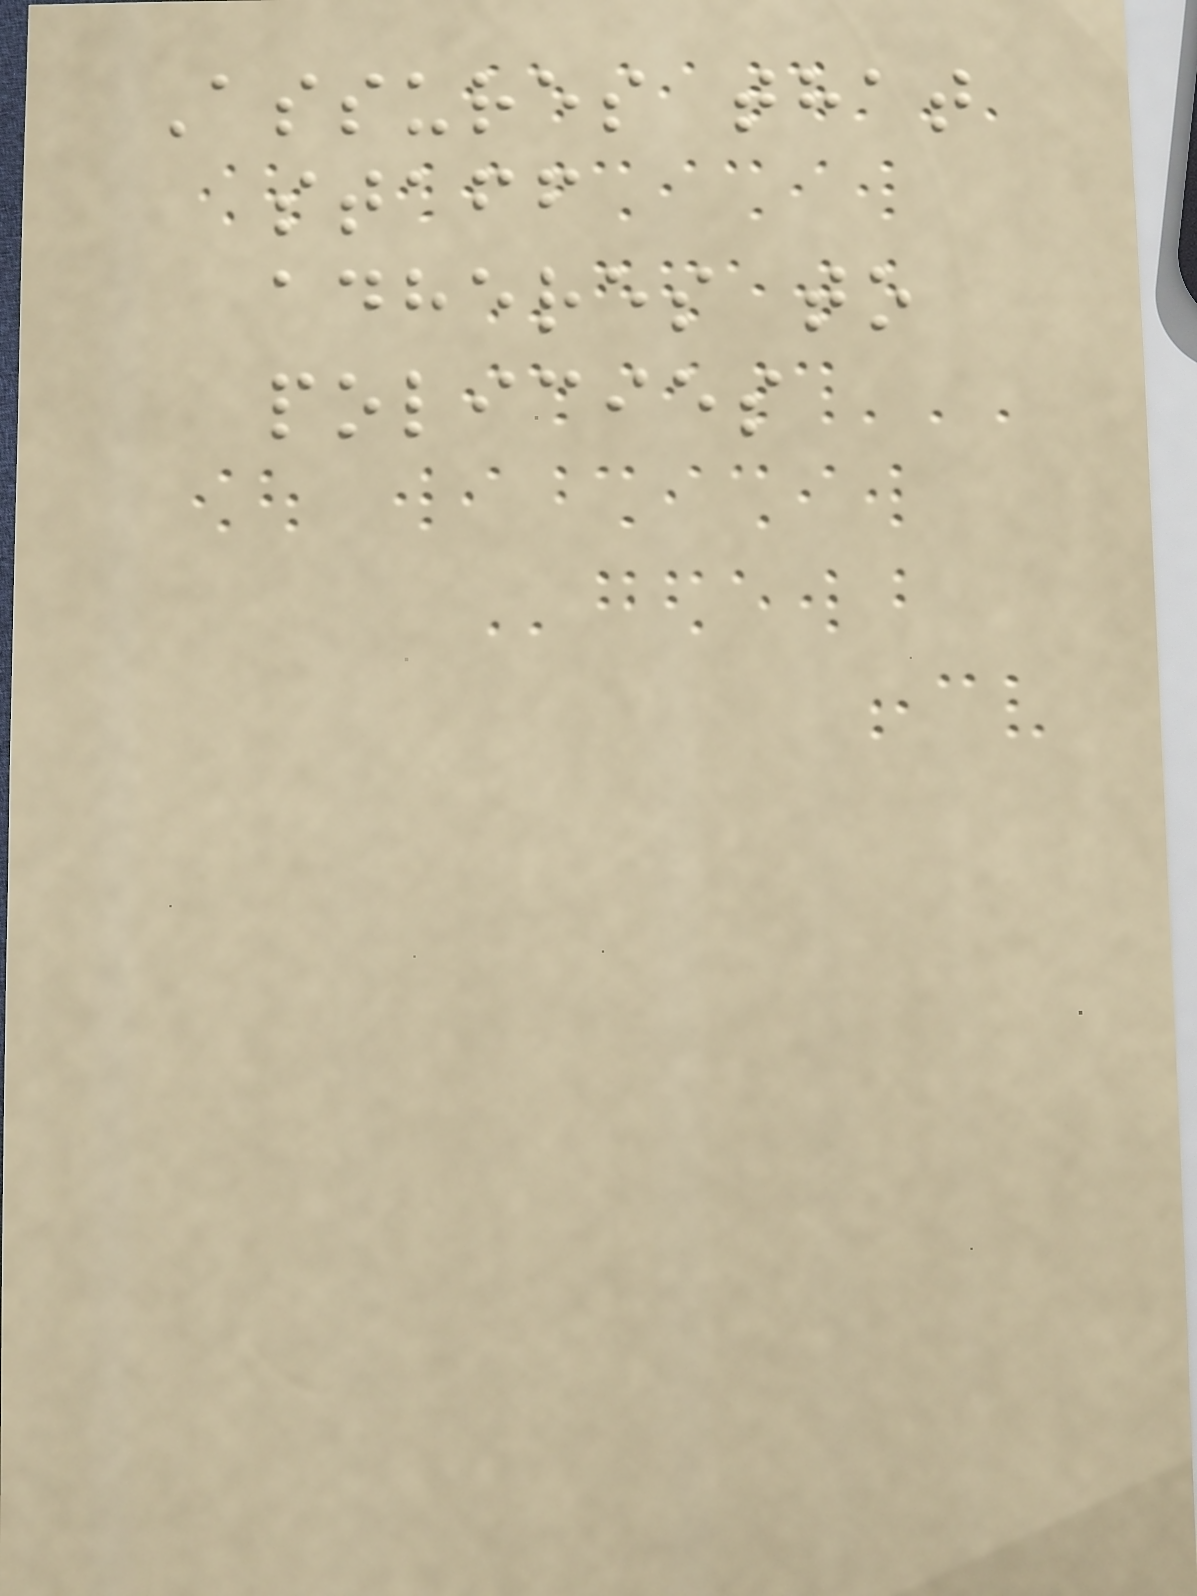Assures that
staff
adheres to
policies
